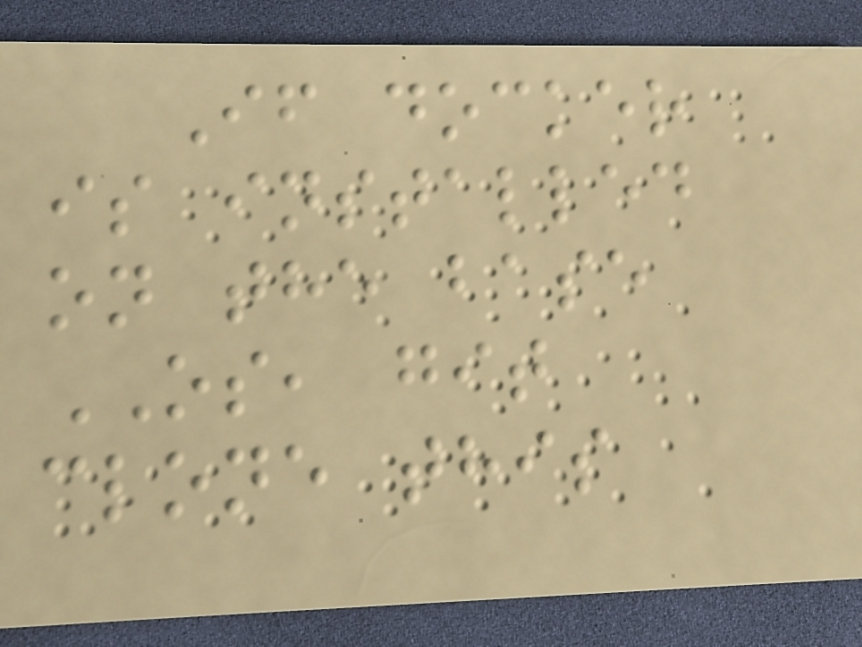If docker
is installed
on the base
OS, git
clone this
